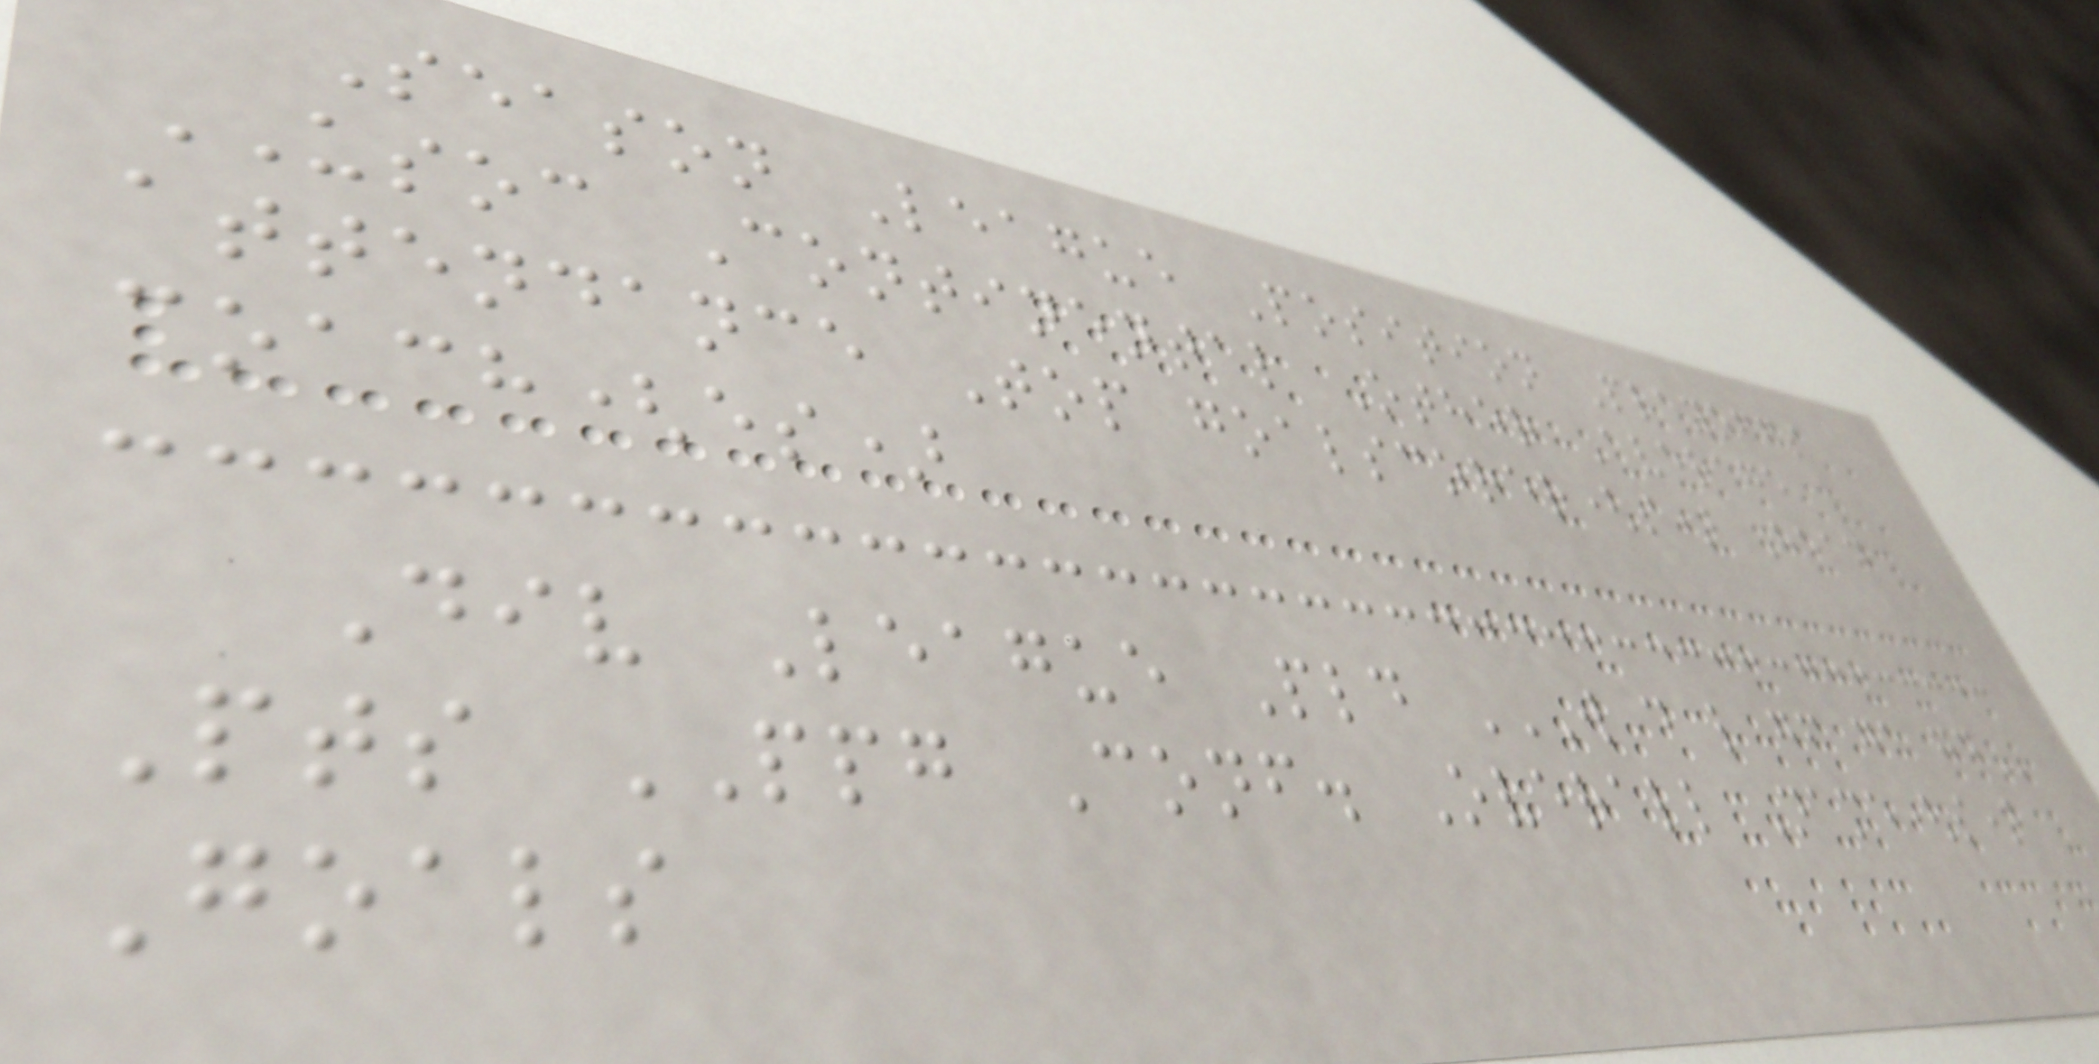Season League Position Playoffs
USOC Continental Other Average
attendance Top goalscorer(s) Head
coach(es)
Div League Pld W D L GF GA GD
Pts PPG Conf. Overall Name(s)
Goals
